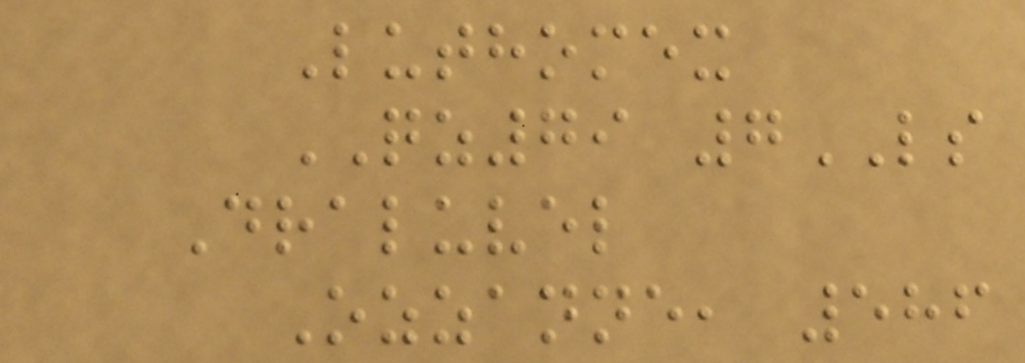Luthomex
QZ79 7LS
Draluvel
Ozzanne, 586
